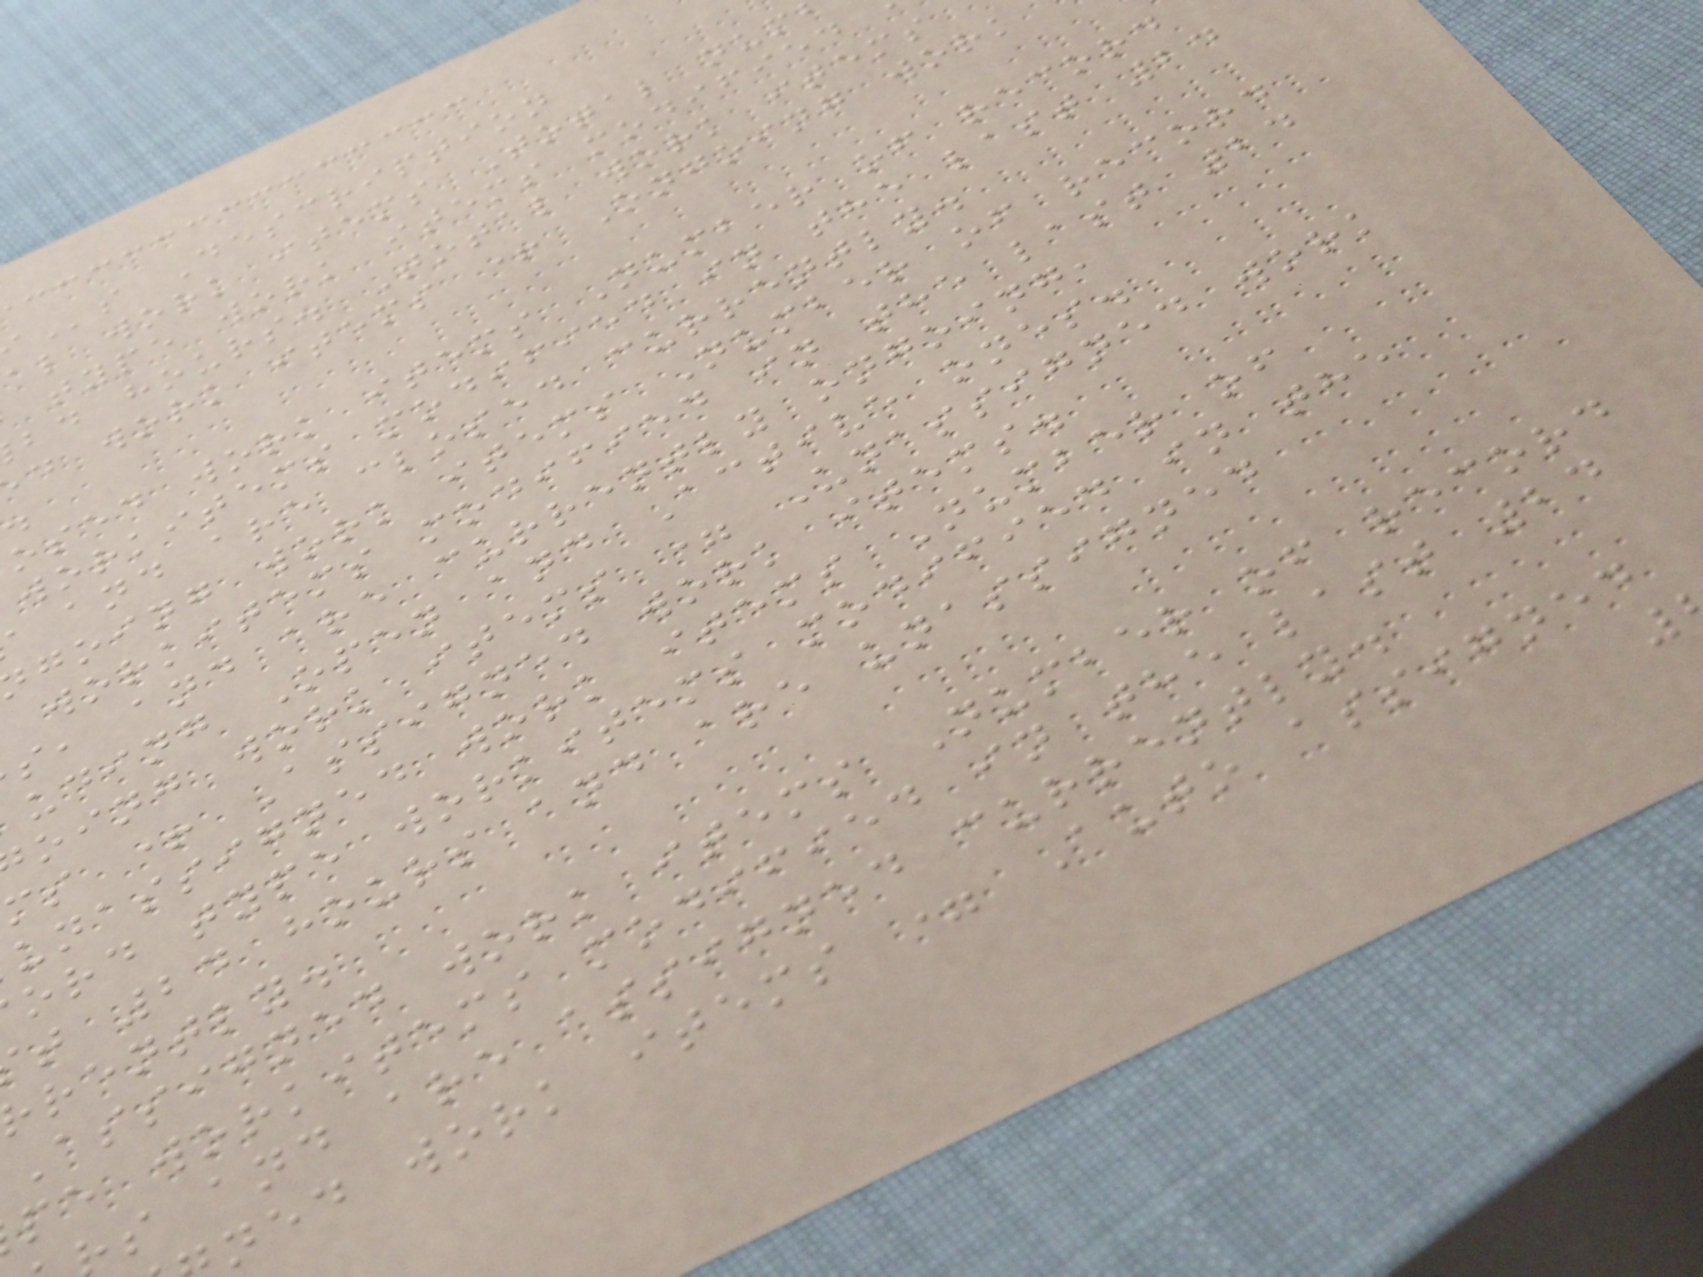s Description
al work items Total num
type work items modified
bd hours. Total work items
d work items + Ongoing work
osed work items Number of record
workitems modified in the last 24
and are closed currently.
going work items Number of record
workitems modified in the last 24
s, and are currently ongoing,
uding Open and Active ones.
oing work items = Unassigned work
ms + Assigned work items.
unassigned work items Number of
ord type workitems modified in the
t 24 hours and are unassigned
rently.
Assigned work items Number of record
pe workitems modified in the last 24
s and are assigned currently.
ned work items = Auto assigned
